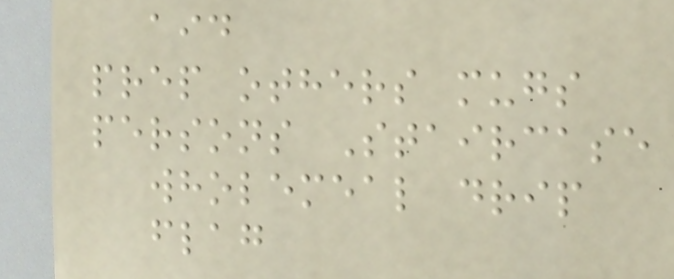aid
prep others mugs
persons Staircase
wholemeal drip
flag
